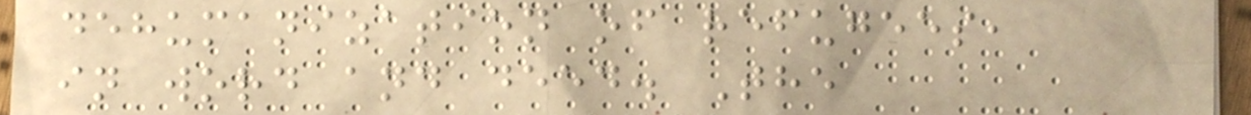dehumanization of refugees,
in word and deed. The
